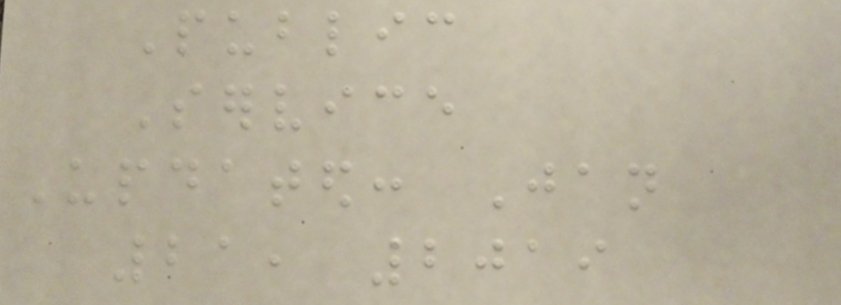Public
Service
Updated: Jan
21, 2019
